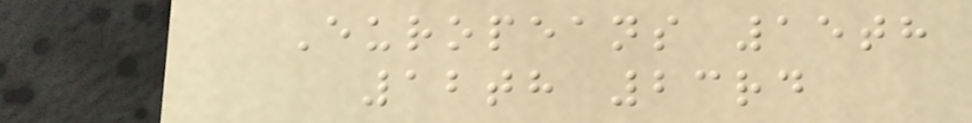Europeans 15th
12th 23rd
